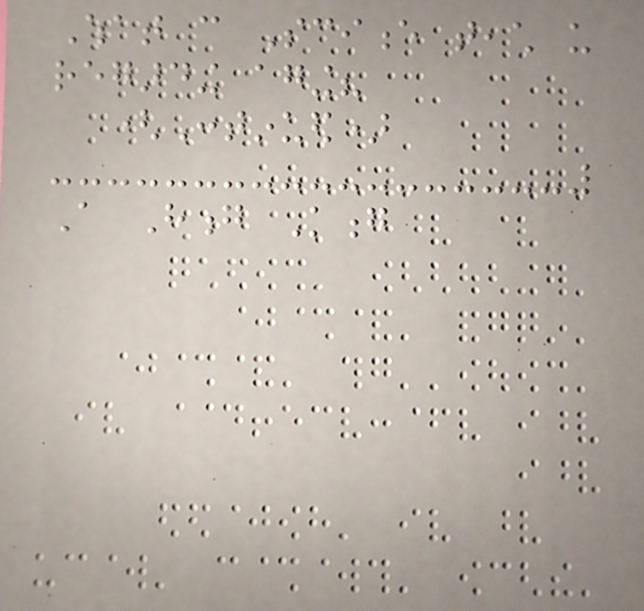What can Science teach us
regarding aging?
(Continued)
A Hong Kong
